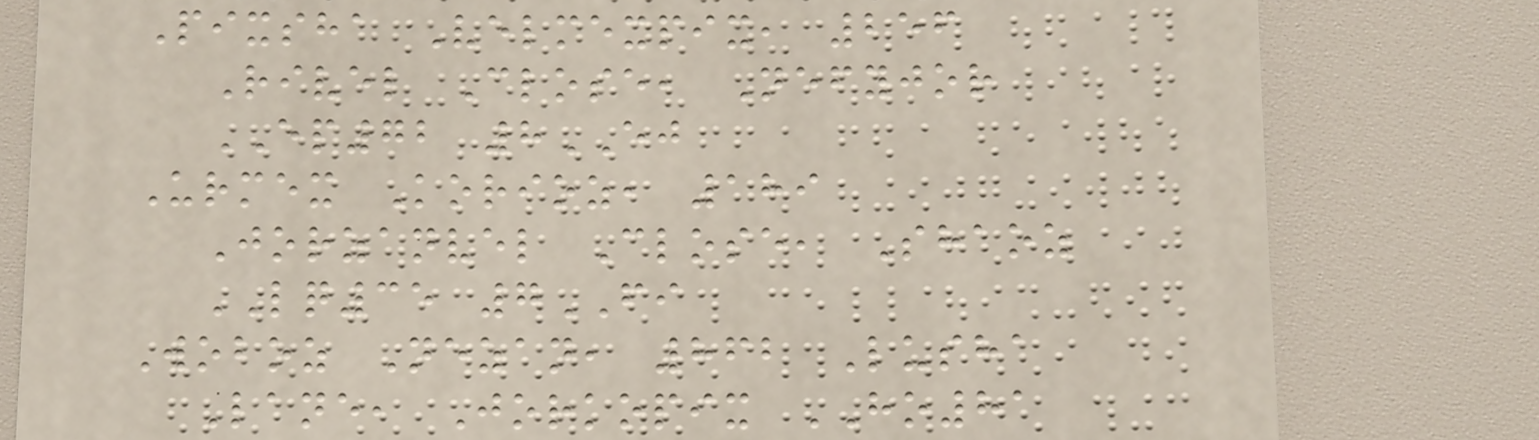Pixsha Velmexpix, 256
Rivel Close, Nefyjor
EP72 8EJ
Urmex Korioz, 189
Jorzanvel Close, Shaoz
LQ35 7FI
Woboz Nezan, 862 Lusha
Lane, Jorkopix HO81
